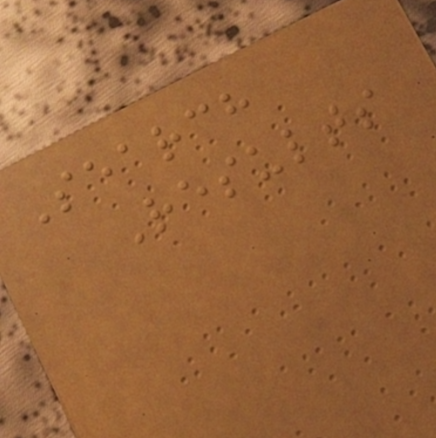Search
Results
